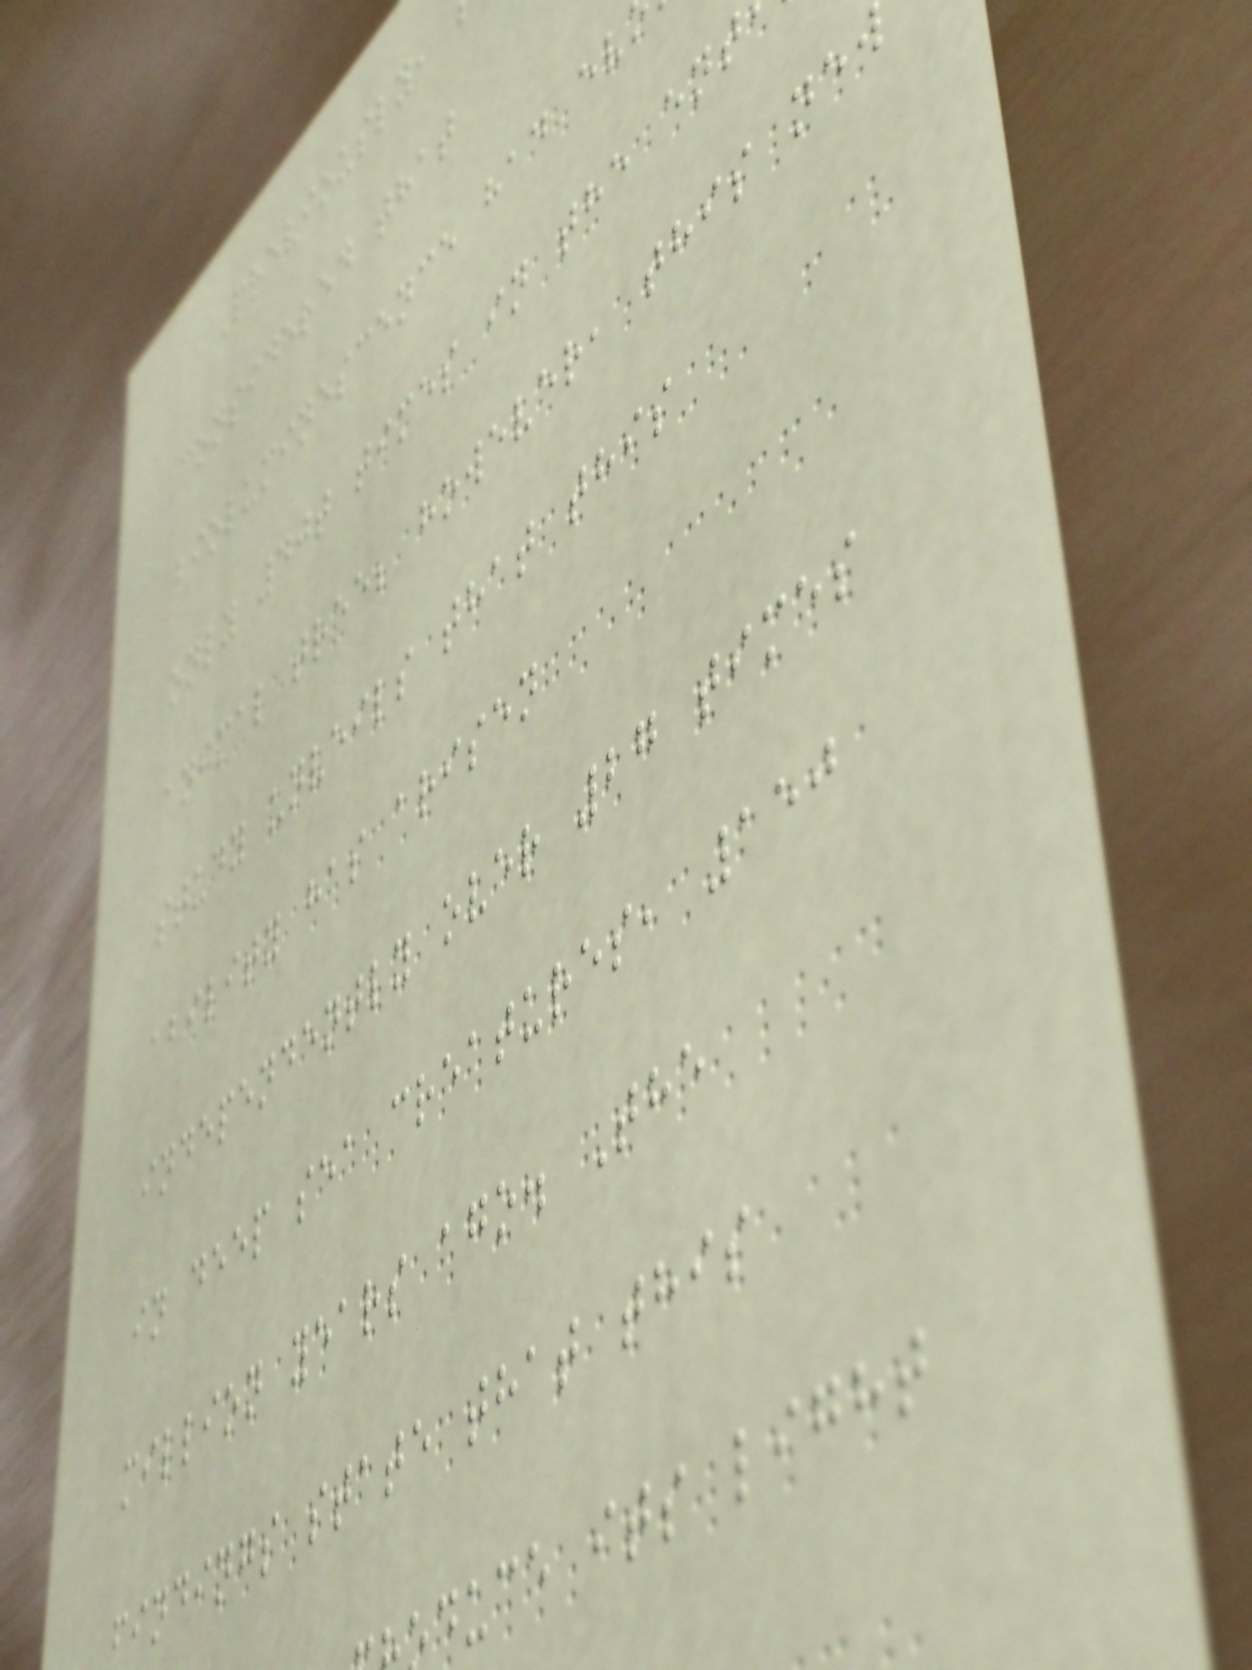Previously,
considered that
bioluminescence had ev
only 40t times in the ent
animal tree; however, this new
study unveils that this
ability has arisen
independently over 27 times
in deep sea creatures, 150
million years ago. The
findings state that this
duce its light
